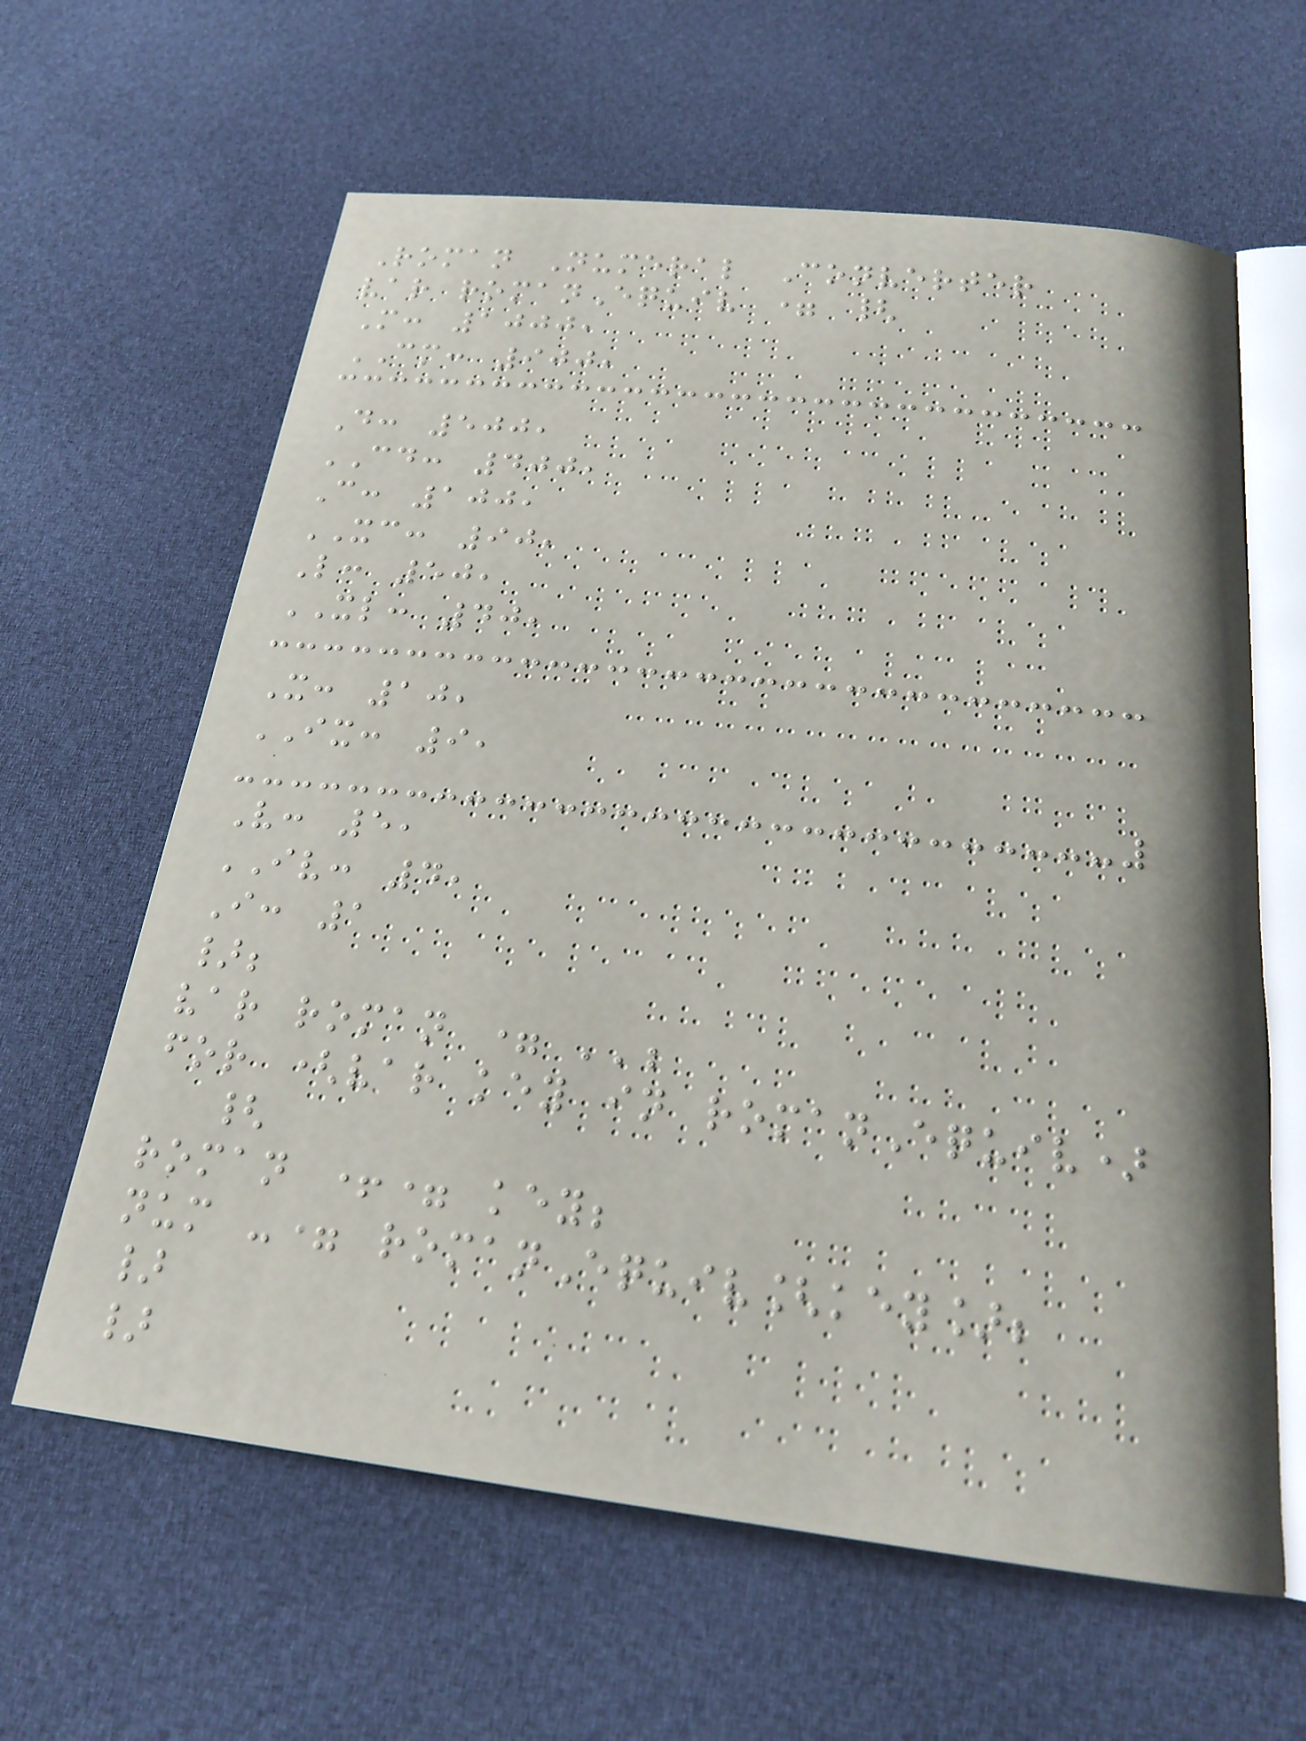Roman Numeral Converter
var romanEquiv = {
M: 1000,
CM: 900,
D: 500,
CD: 400,
C: 100,
XC: 90,
L: 50,
XL: 40,
X: 10,
IX: 9,
V: 5,
IV: 4,
I: 1
};
var roman = '';
for (var key in romanEquiv)
{
roman += key;
num -= romanEquiv[key];
}
}
